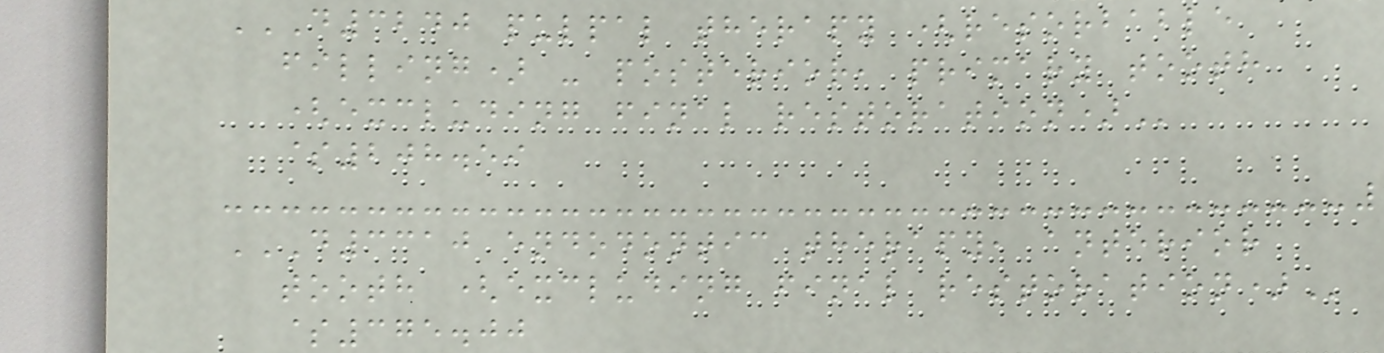D3240 PULPAL THERAPY (RESORBABLE
FILLING) - POSTERIOR, PRIMARY TOOTH
(EXCLUDING FINAL RESTORATION)
$208.59
D3310 ENDODONTIC THERAPY, ANTERIOR
TOOTH (EXCLUDING FINAL RESTORATION)
$375.00
